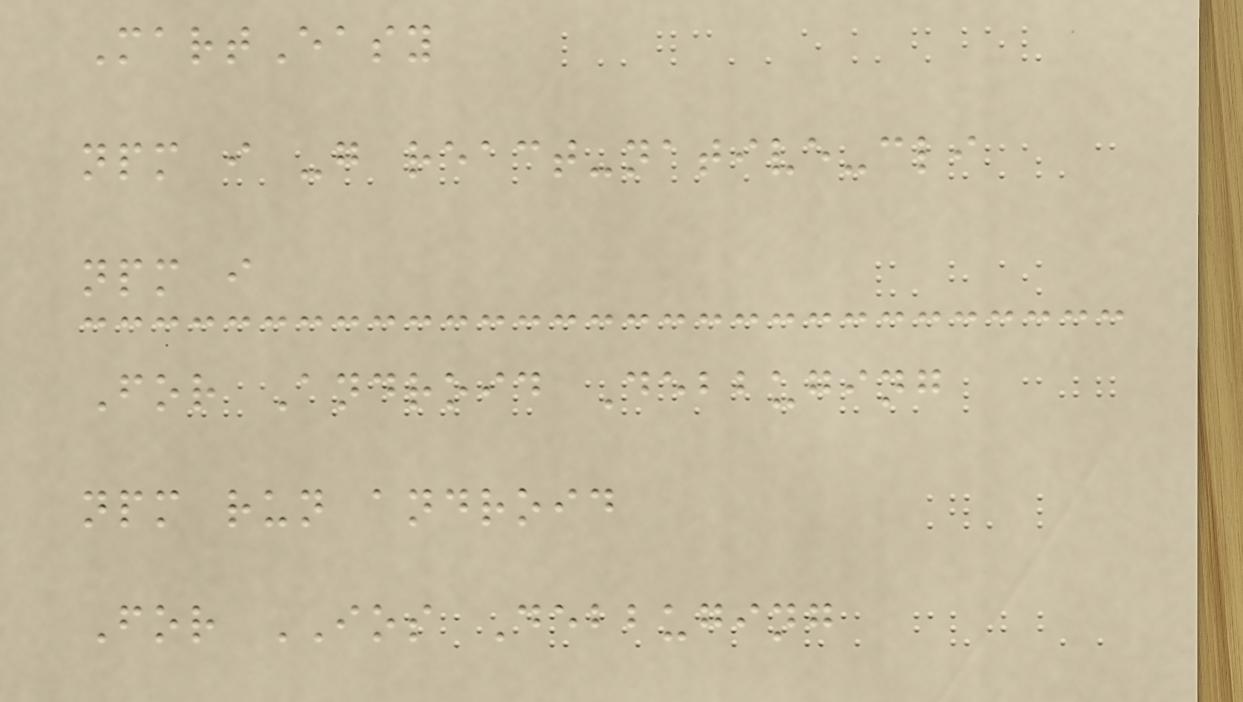MartEasy
npm i -g react-native-cli
npm i
For Android Debbuging
npm run android
For IOS Debbuging
